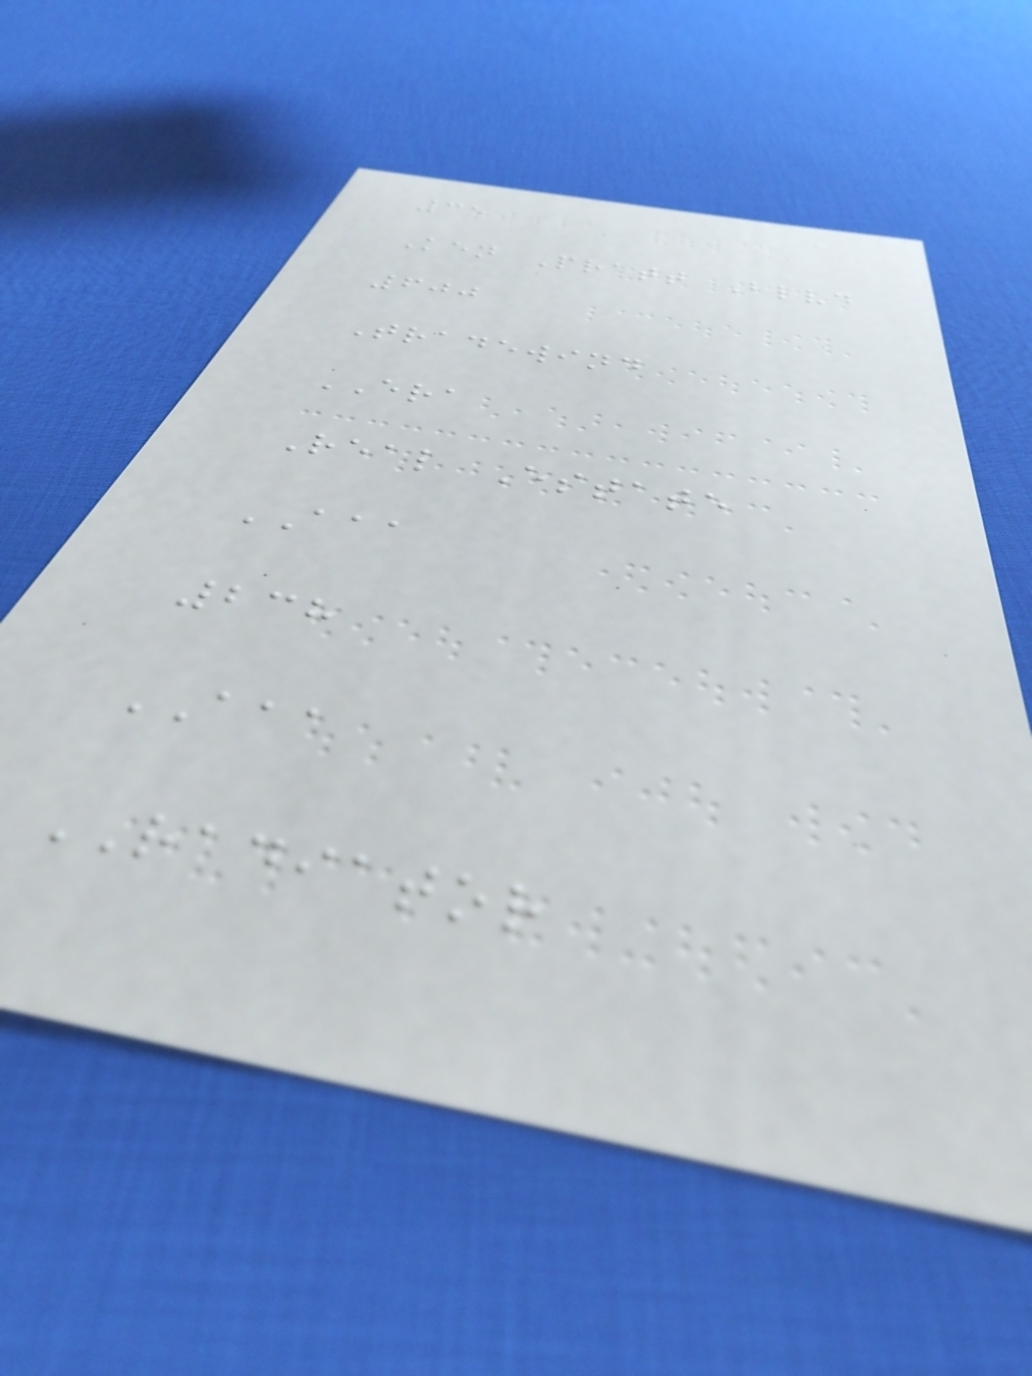35
Ken Pratt Blvd
600
Tradewind
ERA
Real Estate
AAA
238
AAA
RADIATOR
